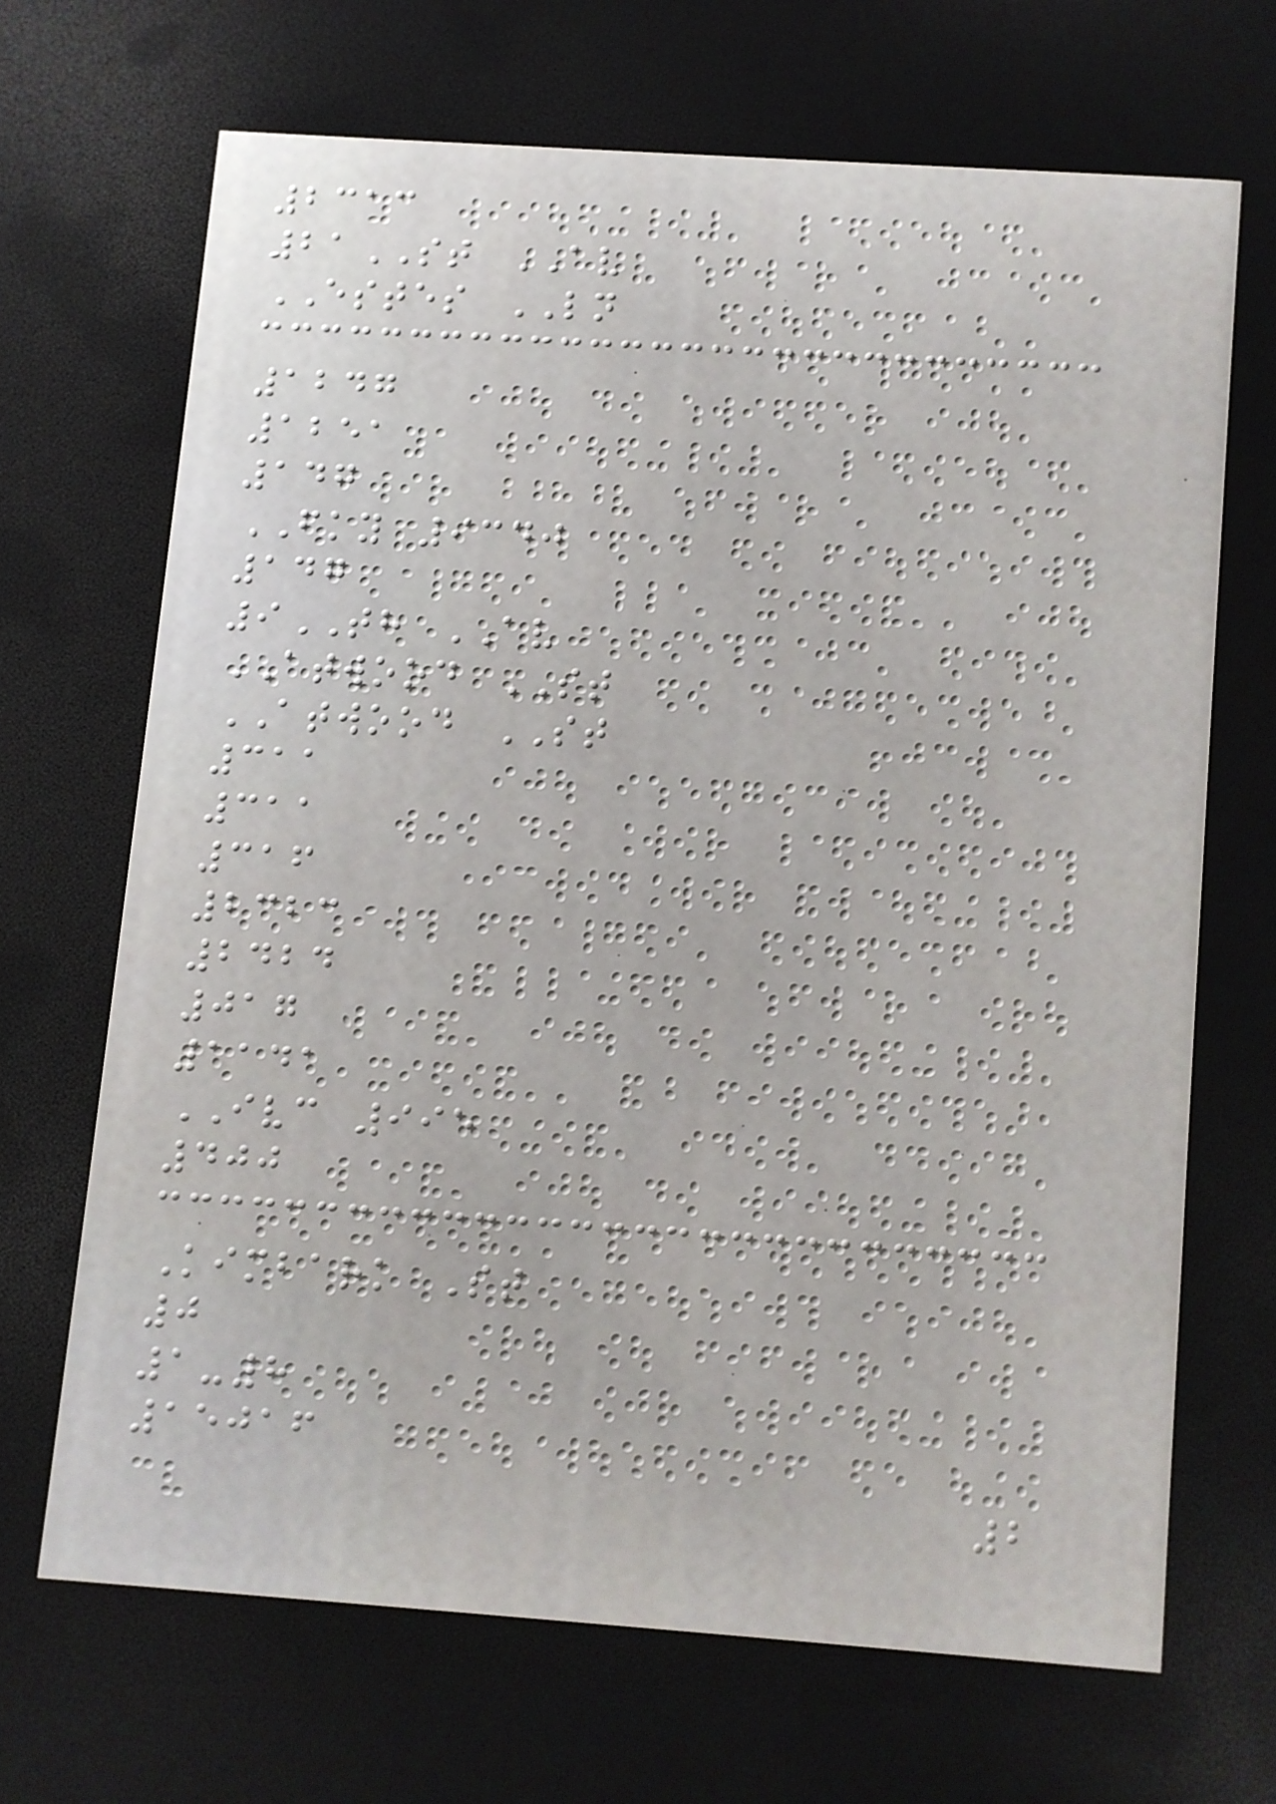2313
21ST AV
ESTES LN
1247
1251
147
FKY 9340
147
9TH AV
ATWOOD ST
ATWOOD ST
311
311
316
2323
2424
017
1141
IVC 995
400
Kimbark St
0
1-8
15016
2
